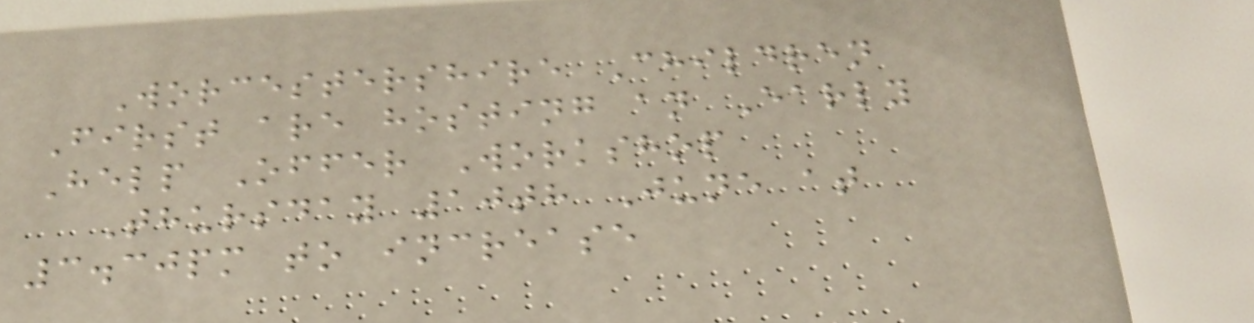Worcestershire Children
First are hosting an Early
Help Offer Workshop
Thursday 10th June at
3.30pm to increase
